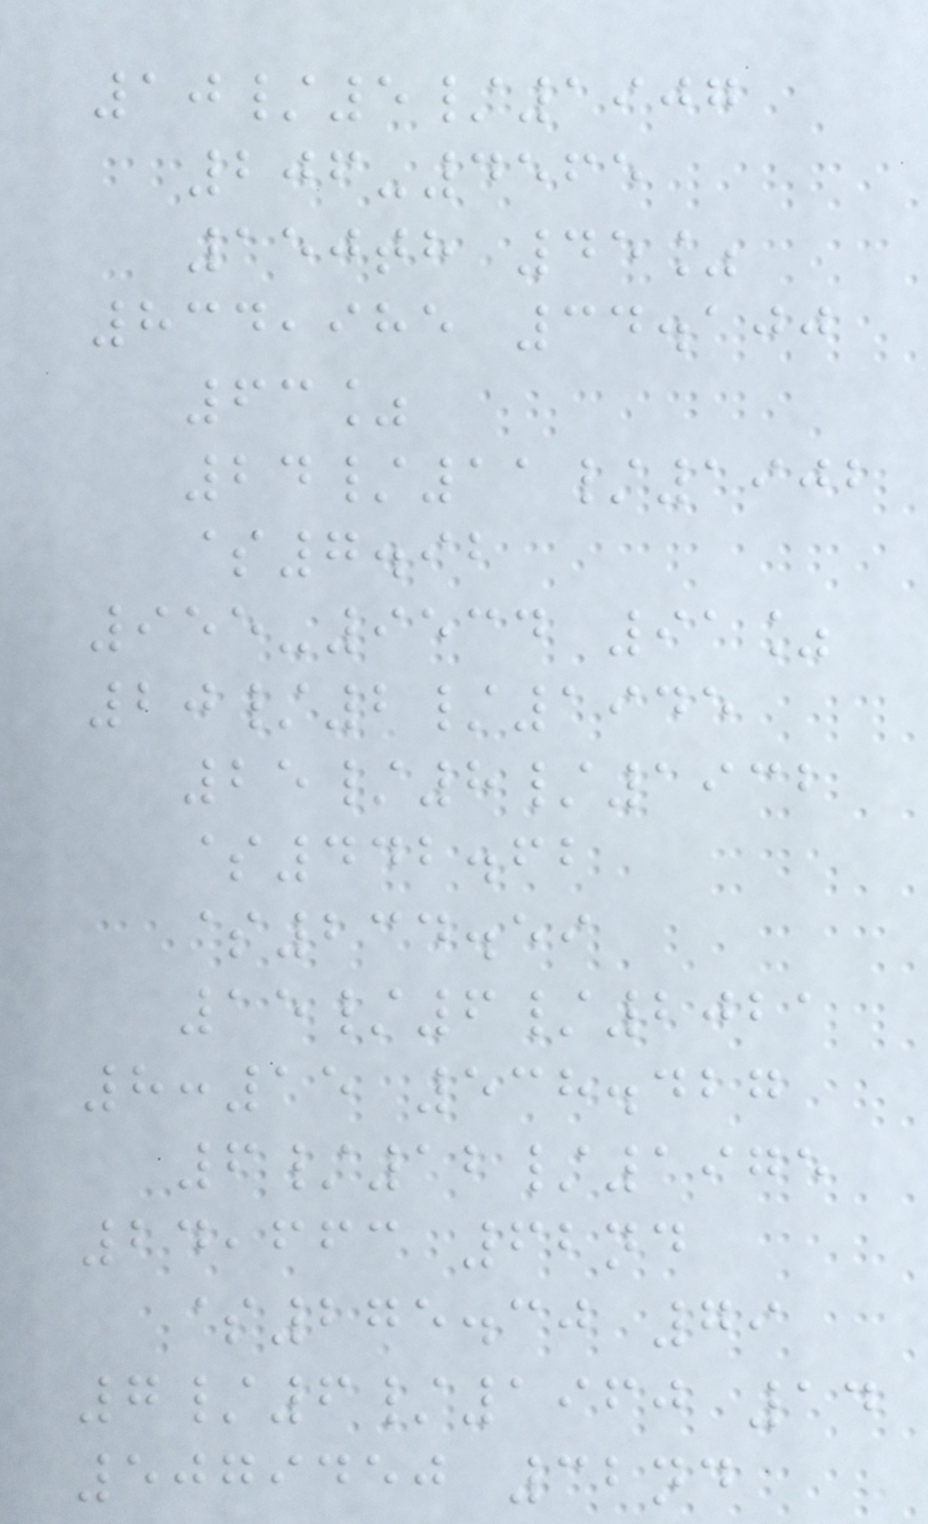10/5/1907
206-4565
150th 45%
834,985 34.100
63%
24/11/1902
$7.92
955-9534 91%
20/2/1945
25/8/1932
$442.62
$234.59
15/6/2021
8:15 538.427
6/12/1975
24,663 62nd
$275.30 79
7/6/1960 14
5079450 32nd
